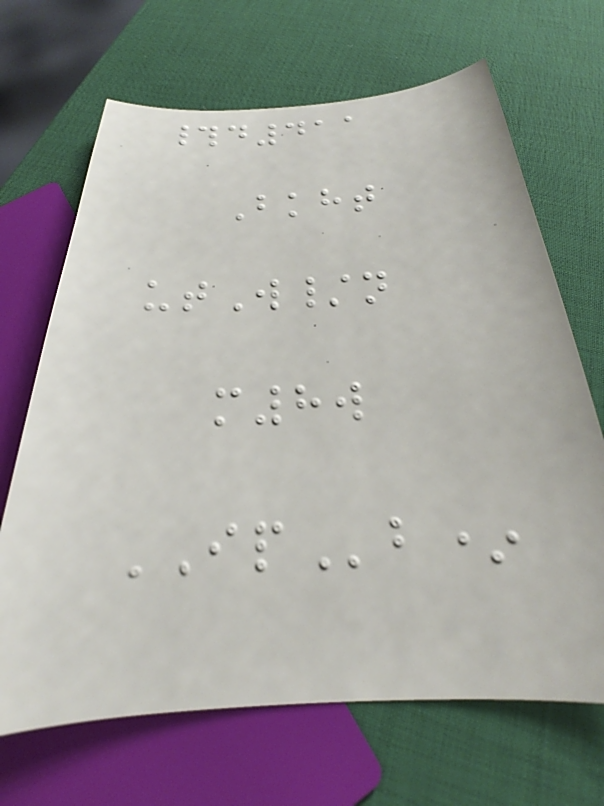#d411
Bkht
utW/n
m8w
IPb*
